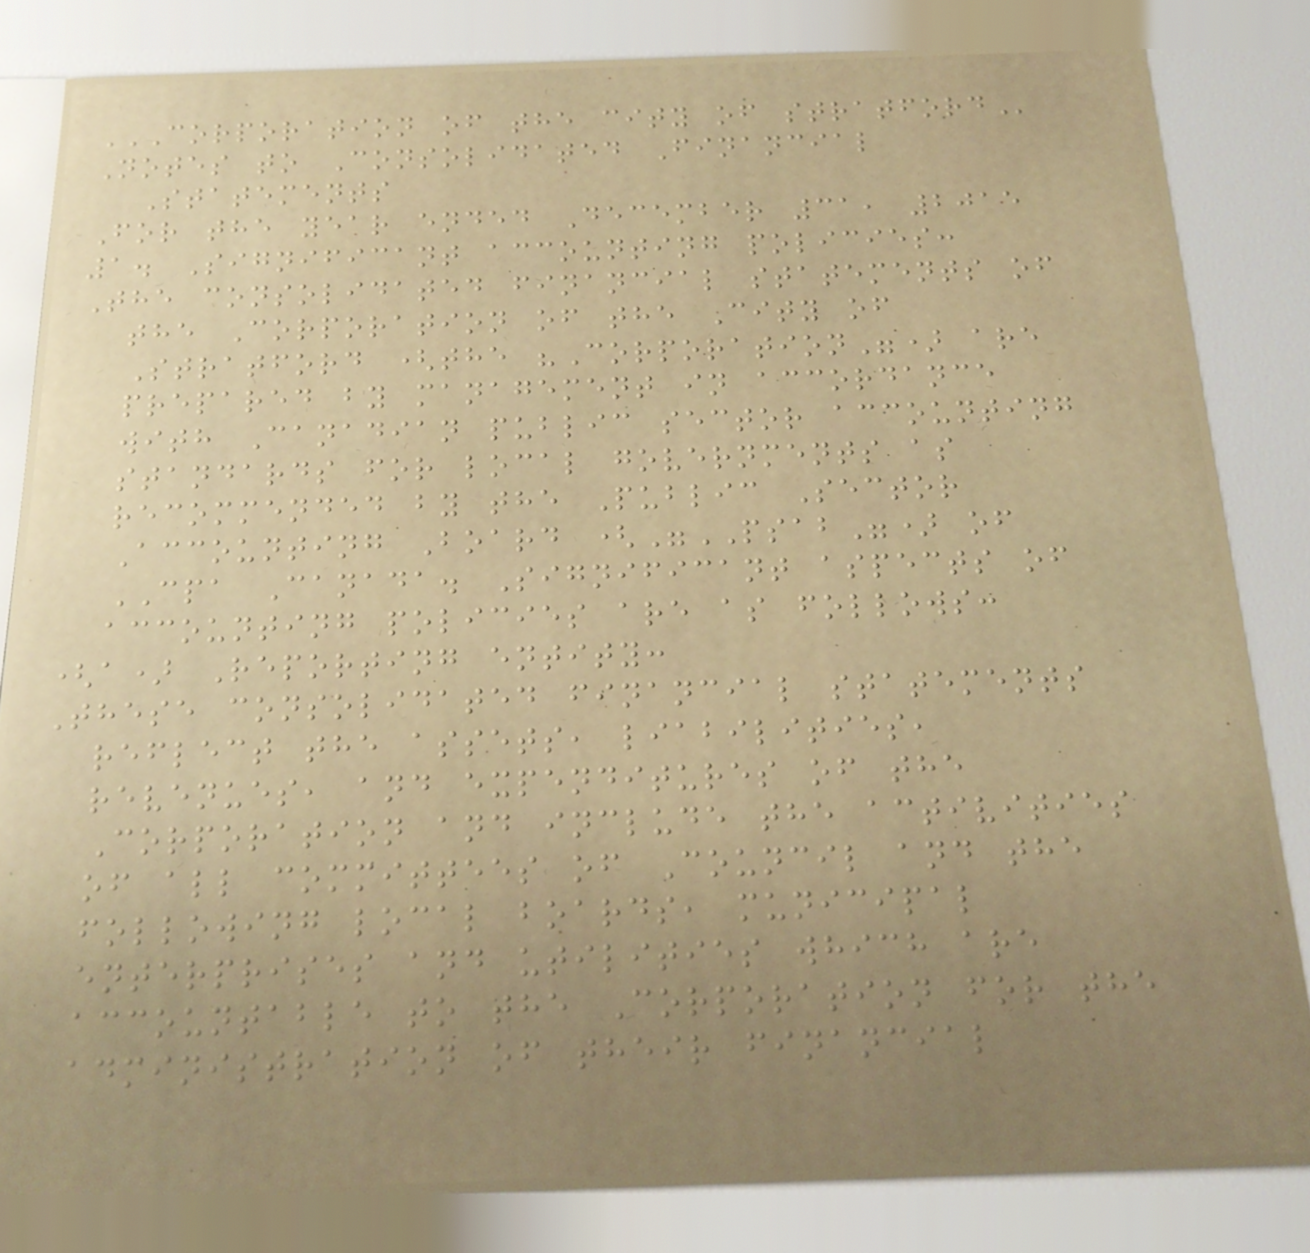CORPORATION OF THE CITY OF STRATFORD
Notes to Consolidated Financial
Statements
For the year ended December 31, 2015
1. Significant accounting policies:
The consolidated financial statements of
the Corporation of the City of
Stratford (the "Corporation") are
prepared by management in accordance
with Canadian public sector accounting
standards for local governments as
recommended by the Public Sector
Accounting Board ("PSAB") of
CPA Canada. Significant aspects of
accounting policies are as follows:
(a) Reporting entity:
These consolidated financial statements
reflect the assets, liabilities,
revenues, and expenditures of the
Corporation and include the activities
of all committees of Council and the
following local boards, municipal
enterprises and utilities which are
accountable to the Corporation for the
administration of their financial
